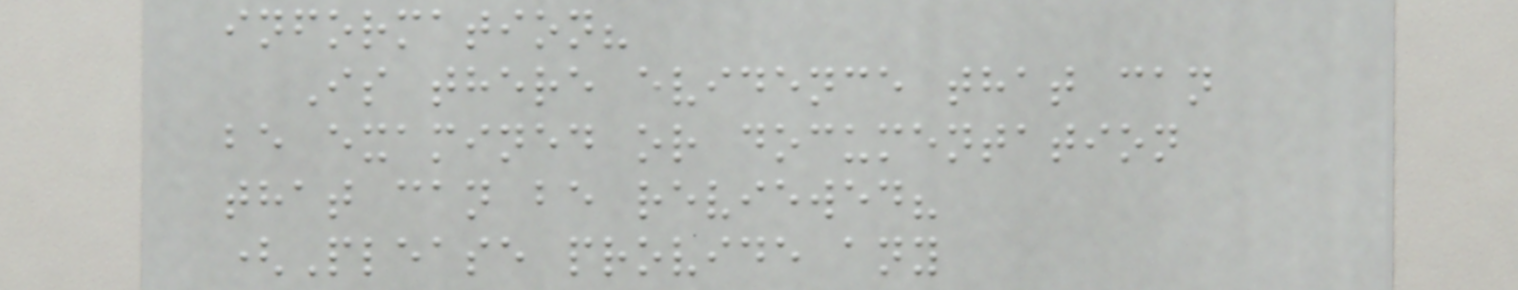information?
Is there evidence that can
be examined or documentation
that can be reviewed?
(Please provide any
